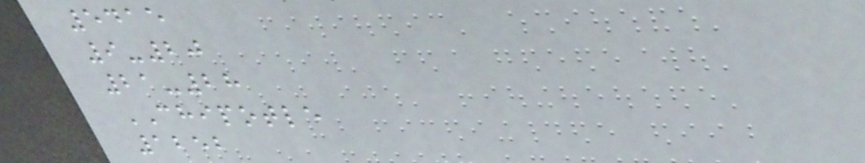5415
9-20
21-28
CHIPOTLE
1252
